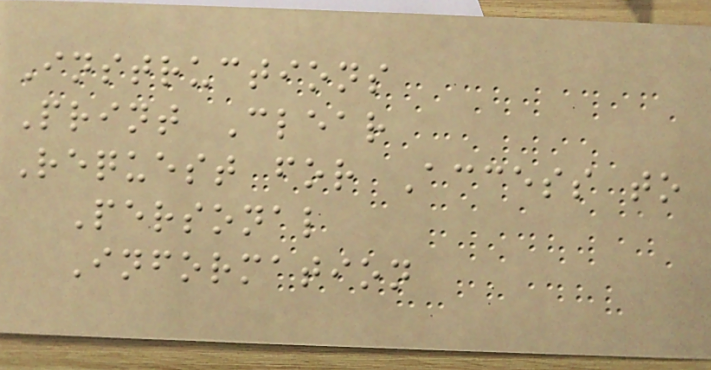Instructions
Print Clear
Request for Access to
Personal
Information
